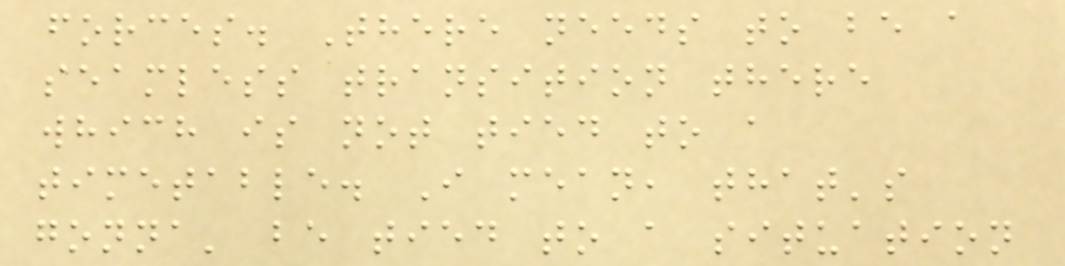forces. There needs to be a
seamless transition there
which is not tied to a
timetable. I mean, that's
gonna' be tied to a situation
